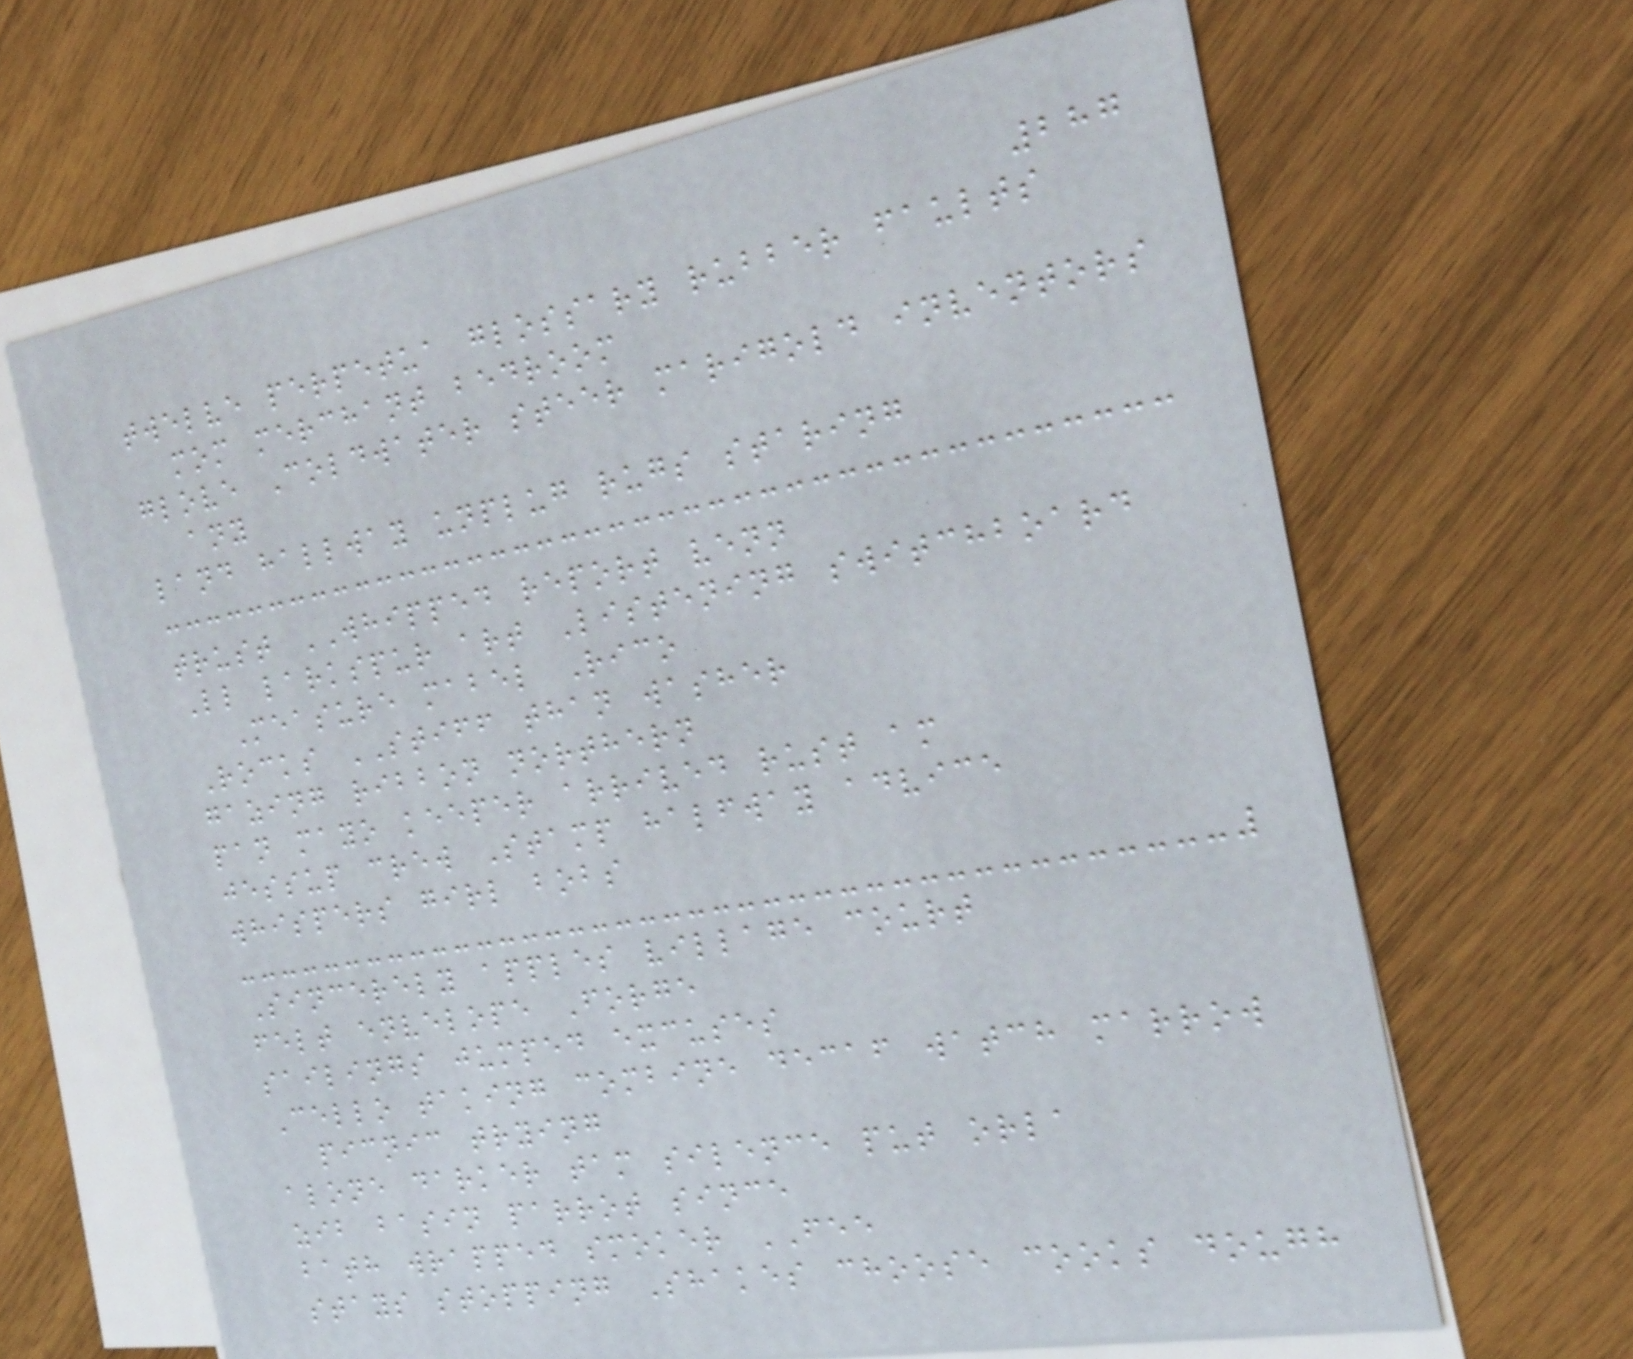287
twelve perpetua glossary rubber faults
mom merchant bedroom
glove Coldwater steer marigold inventors
any
land hallway unplug rugs staring
trust WHIPPED report venn
Ll larkspur art Listening switchboard
Measure mabel Rico
Rocks STIFF than washer
gazing ribbon northern
pan mayo keeper arrived rust am
jessup crew Stamp halfway advice
whispers girl bobs
Sincerely apples village court
felt envelope Forge
sailings jumped excuses
Cello taking combine decaf watch marrow
picnic trying
alone darker tam silence put orla
zib basin parrot since
bath wrapped smoker FEE
stays stopping Shakes choose cooks dough
